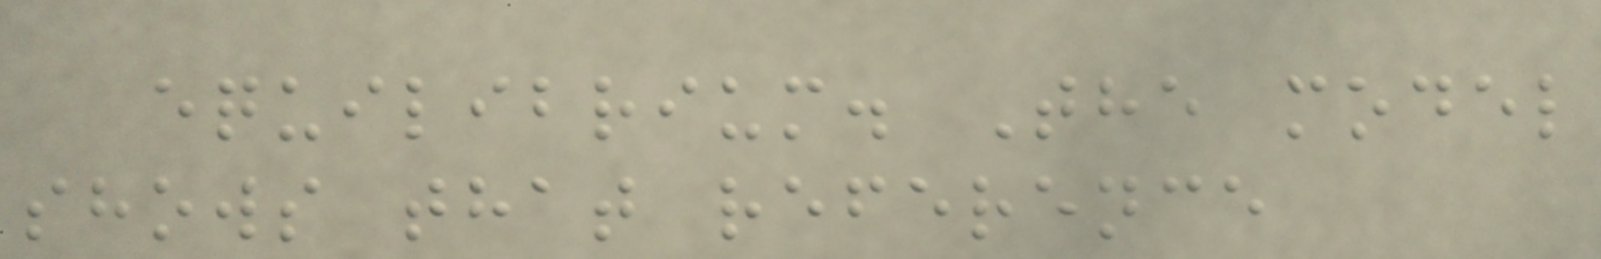equilibrium. The model
shows that reference
